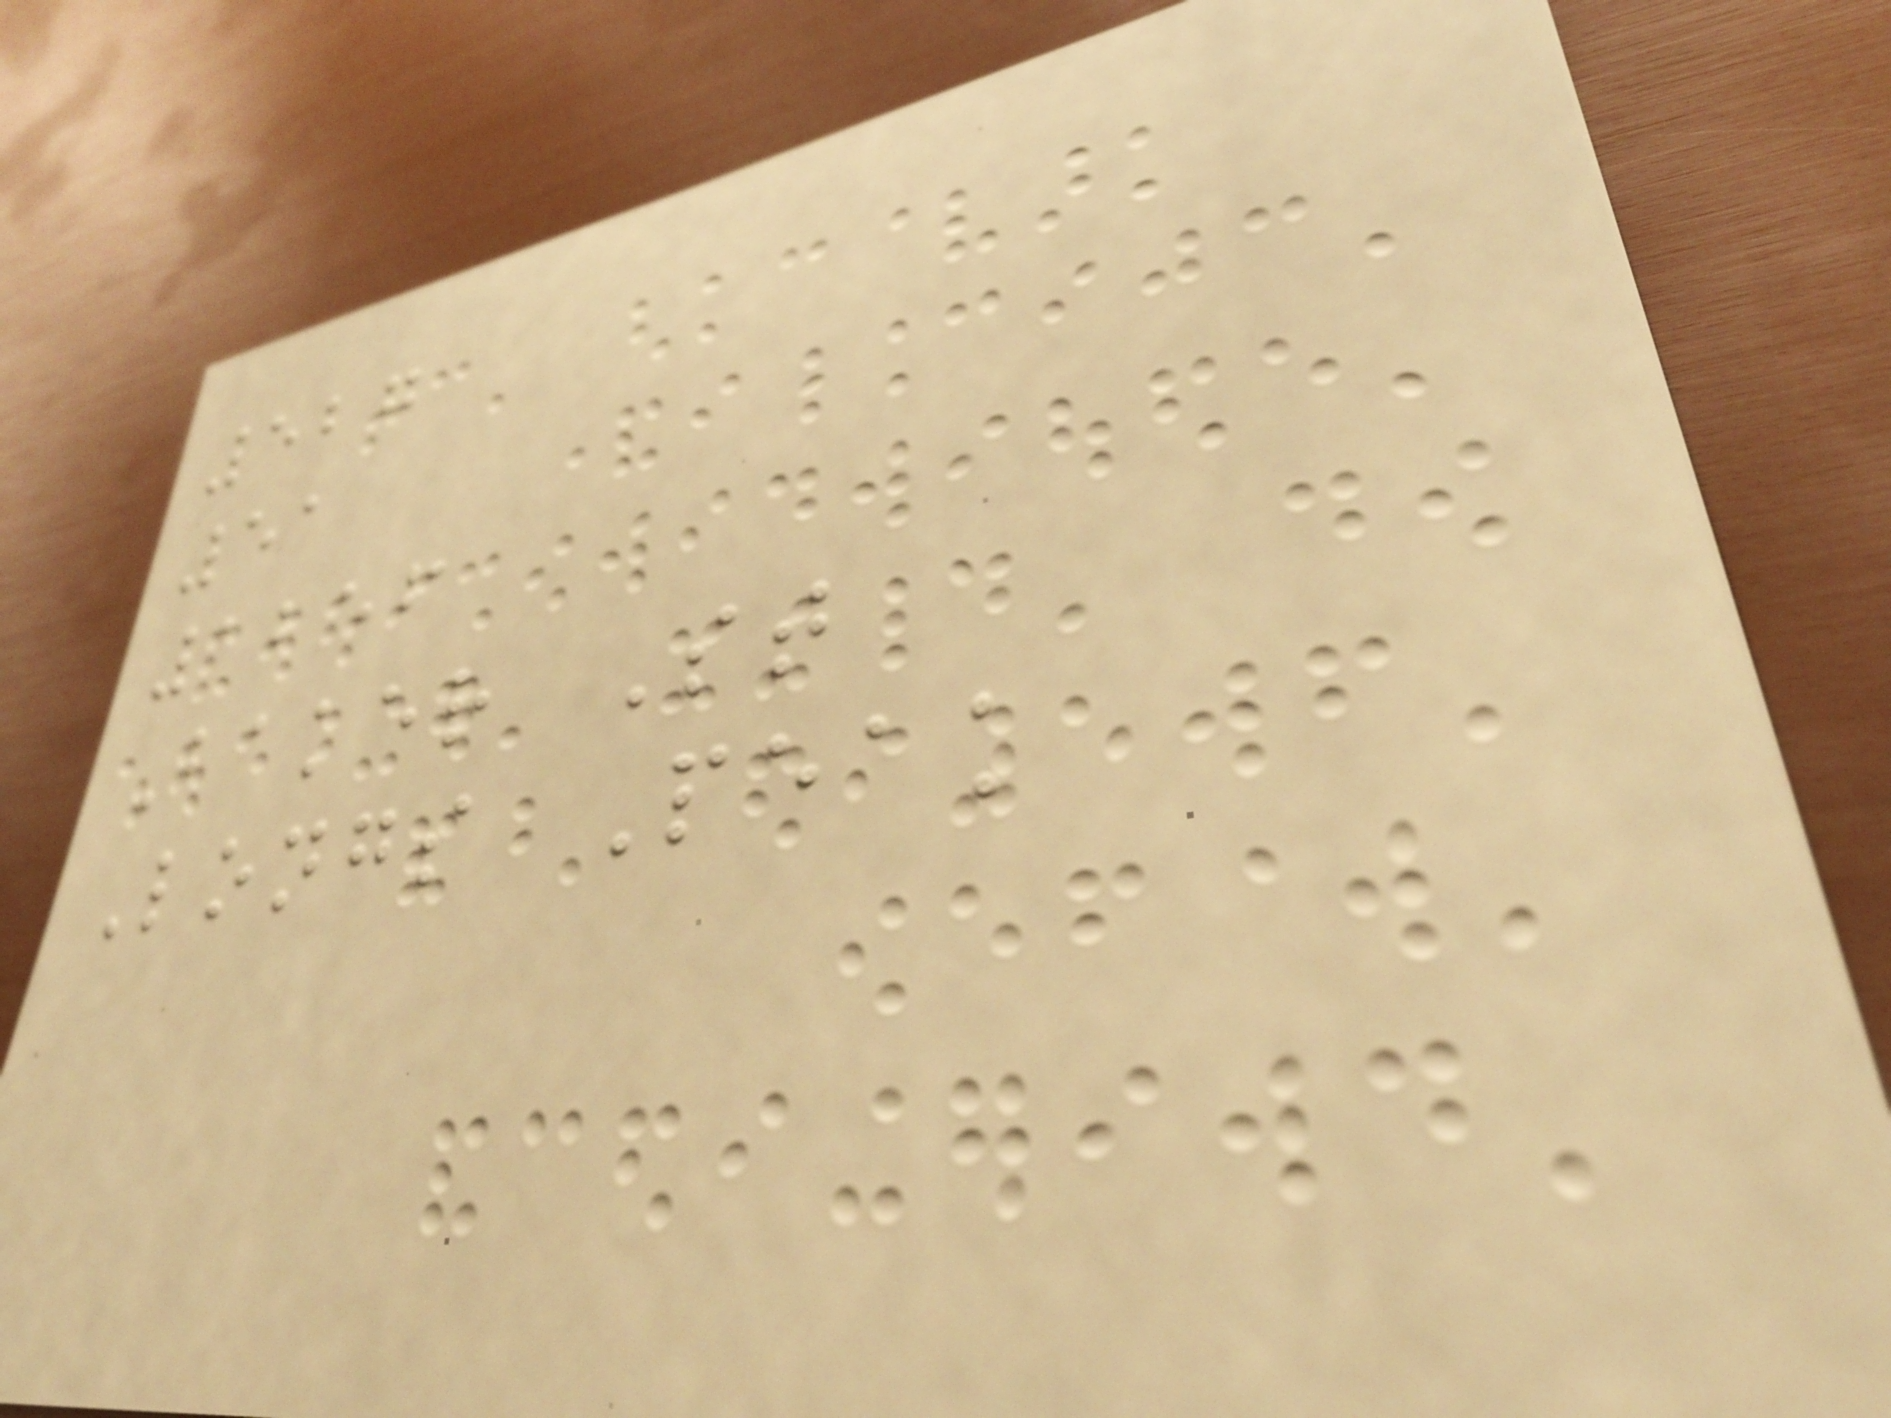527
51
1256
Baker St
Longs Peak
